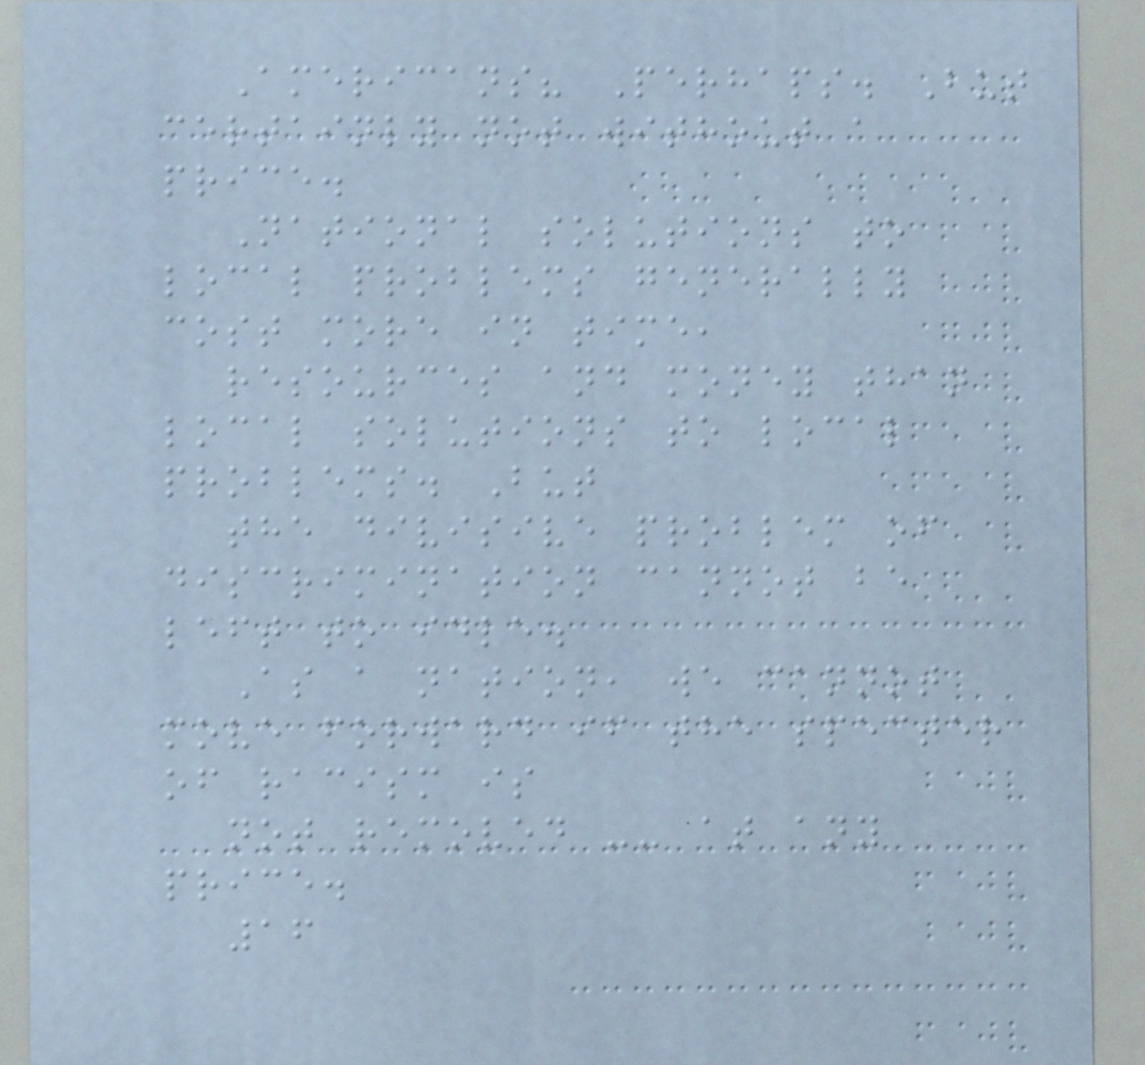Americans? Perhaps. But
certainly not without a
price.
National solutions to
local problems generally
cost more in time,
resources and money than
local solutions to local
problems. But
the divisive problem of
discrimination cannot be
left to idle.
As a nation, we cannot
move forward if the specter
of racism is
not removed -- at any
price.
16
